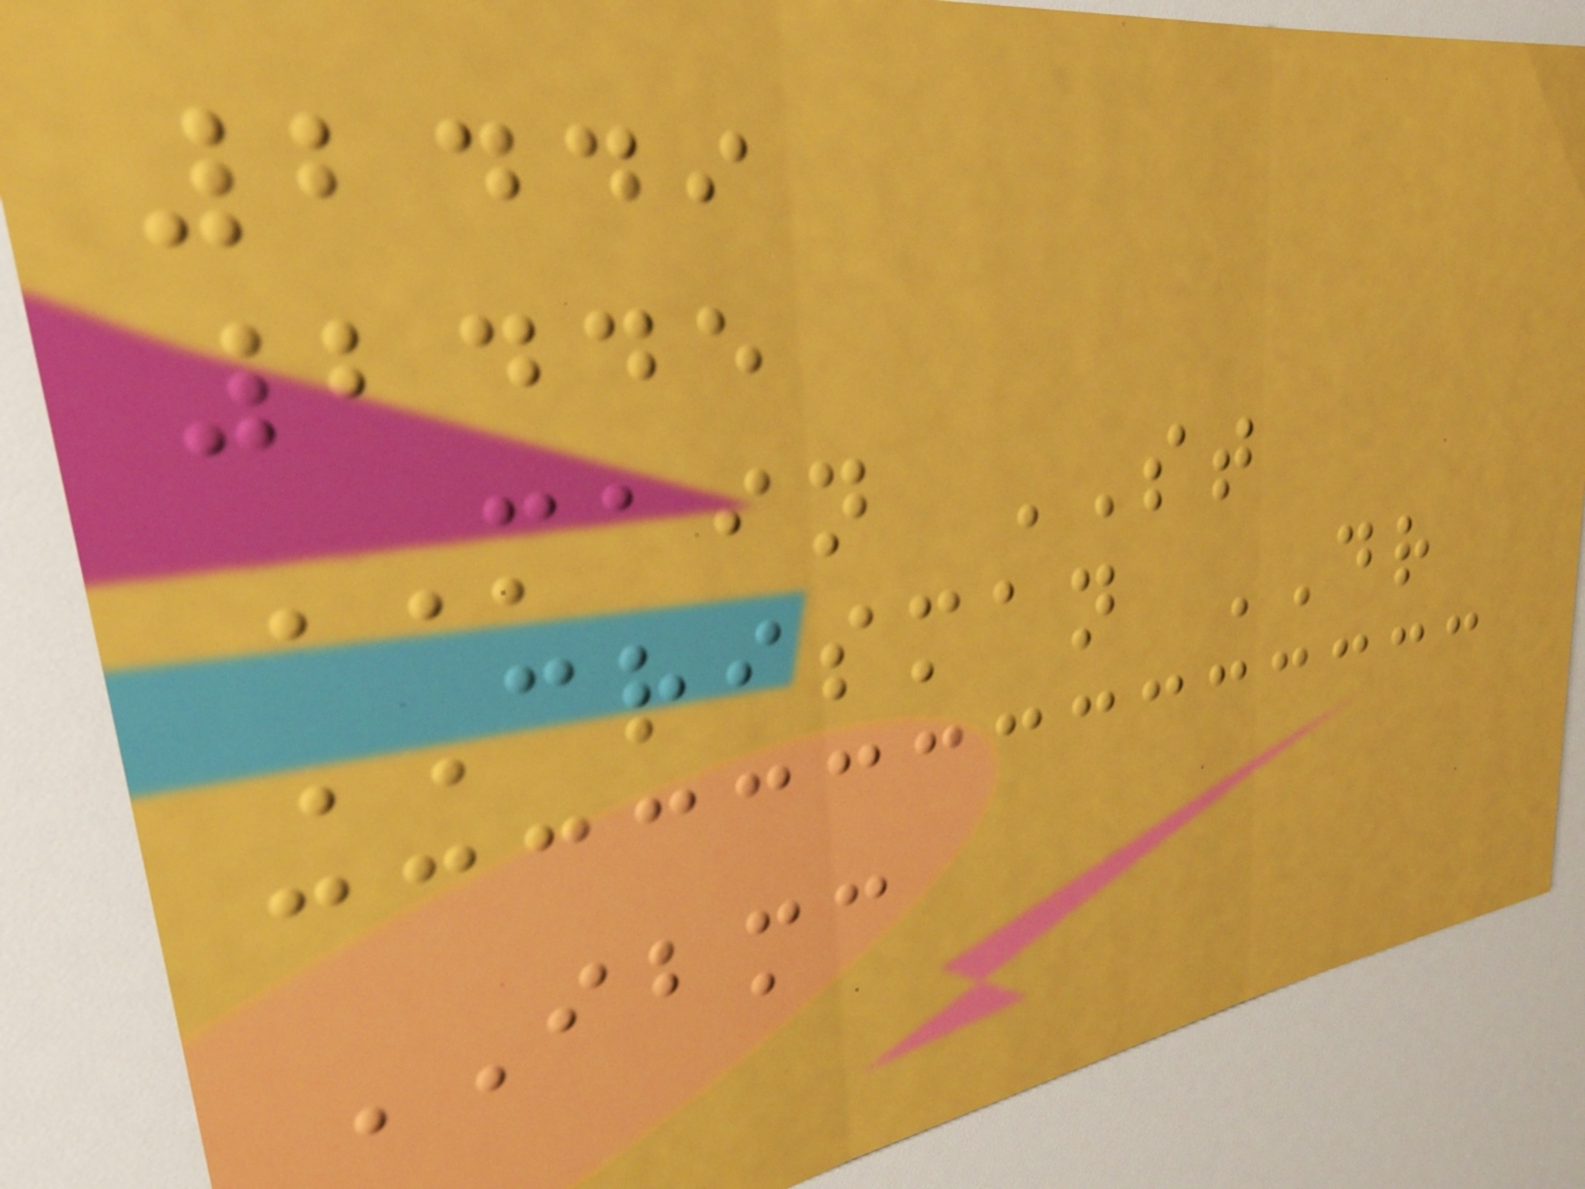2449
2445
MAIN ST
CRISMAN DR
IBMC
